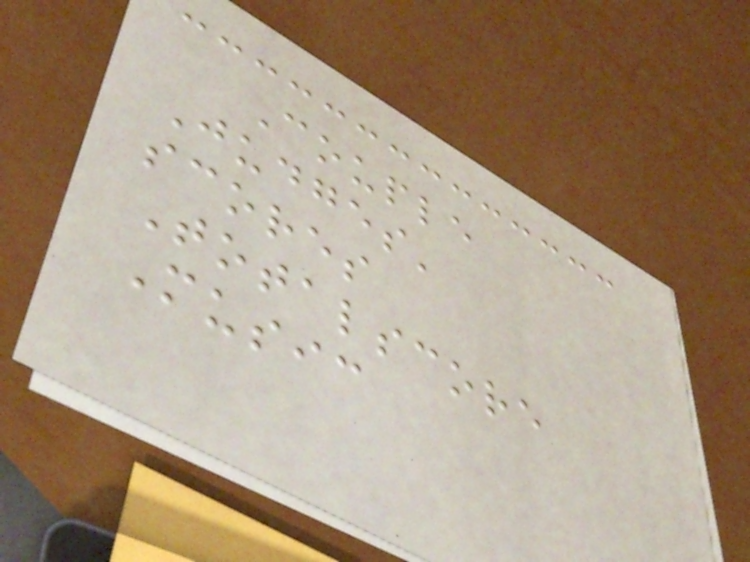Couple
Judges'
scores
Totalscore
Music
